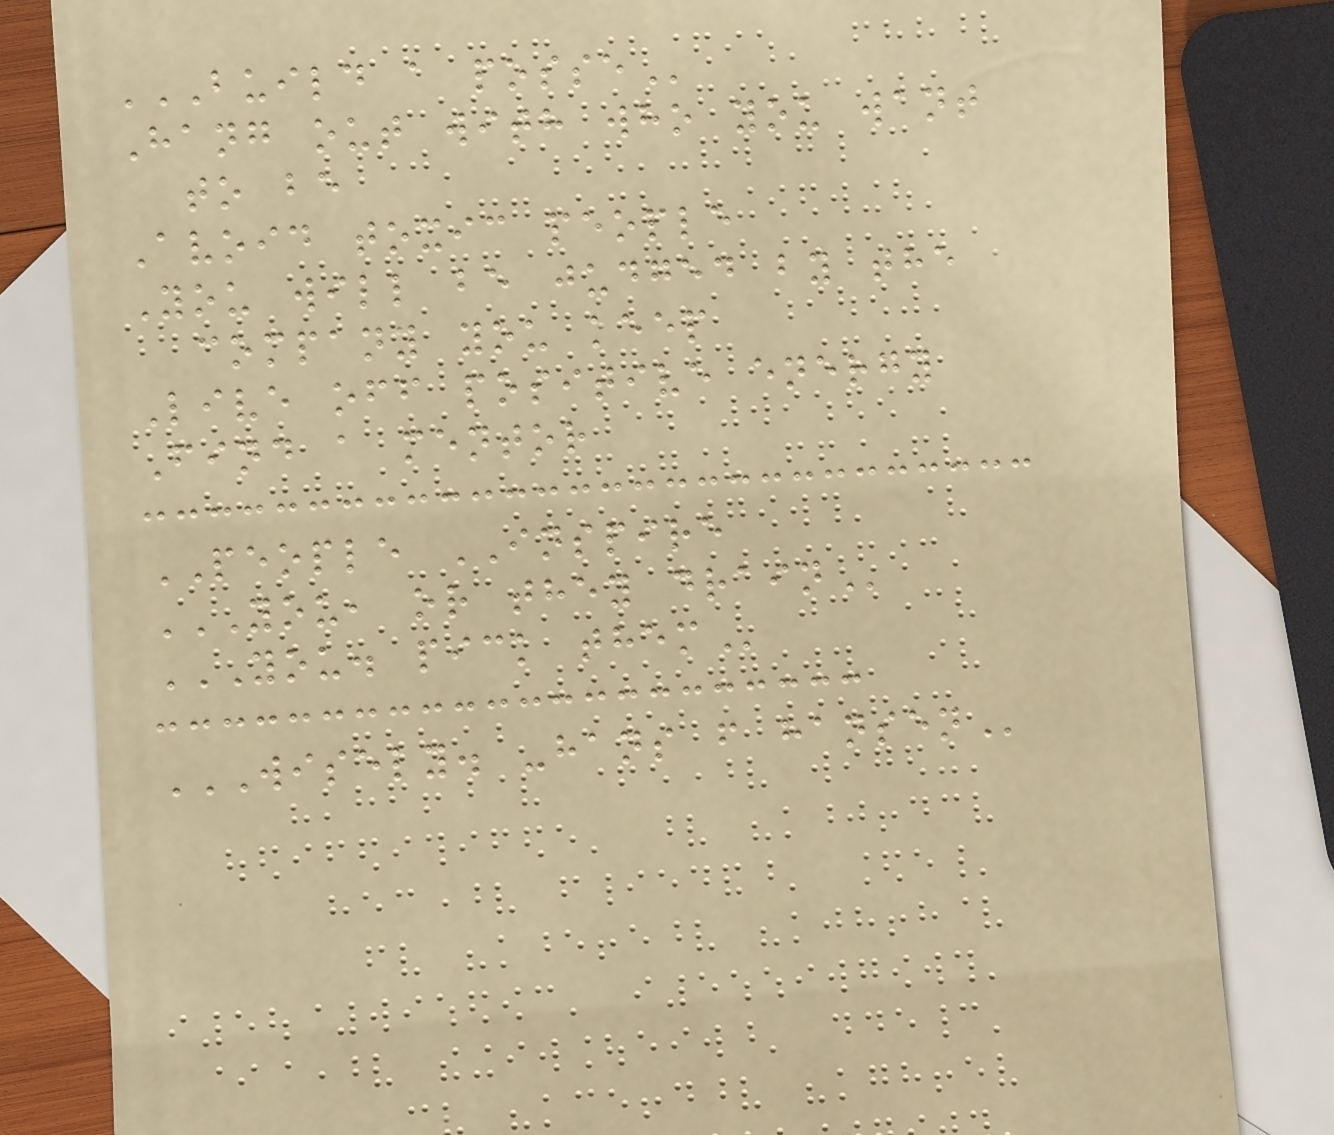BUILD A POSSE
Hang out with who you want
to be
Avoid toxic people
You will be judged by the
company you keep
Live off positive energy
Find a mentor
PEOPLE INSPIRE
YOU, OR THEY DRAIN
YOU. PICK THEM
WISELY. -HANS F HANSEN
